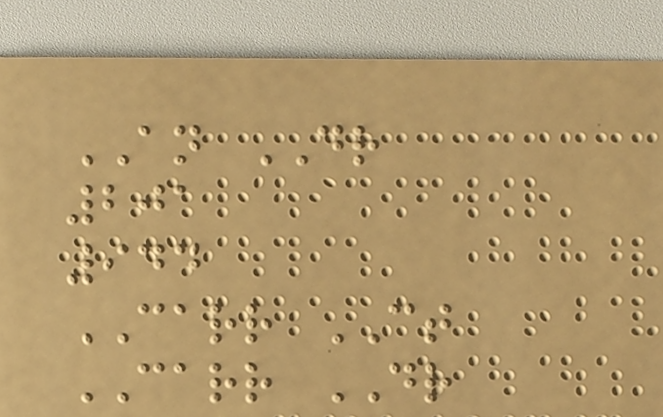AN DR
201
944
CARR CT
CARR DR
